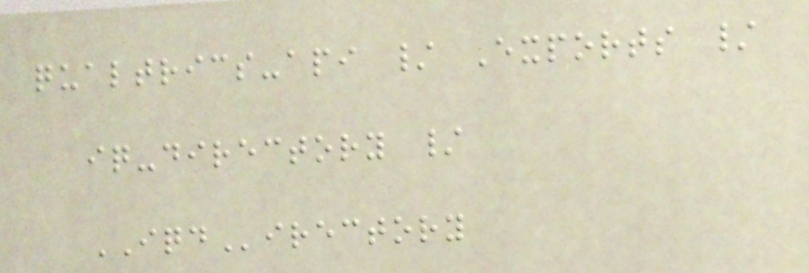qualtrics-api / Exports /
iq-directory /
IQDirectory
